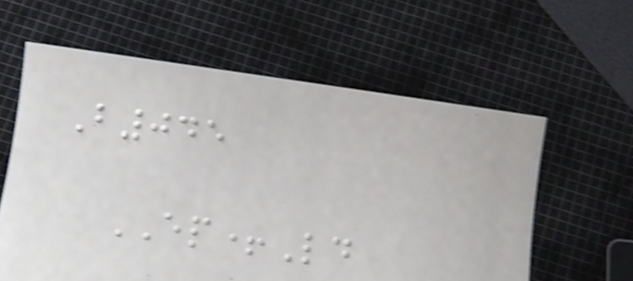B045
EP+Ld
